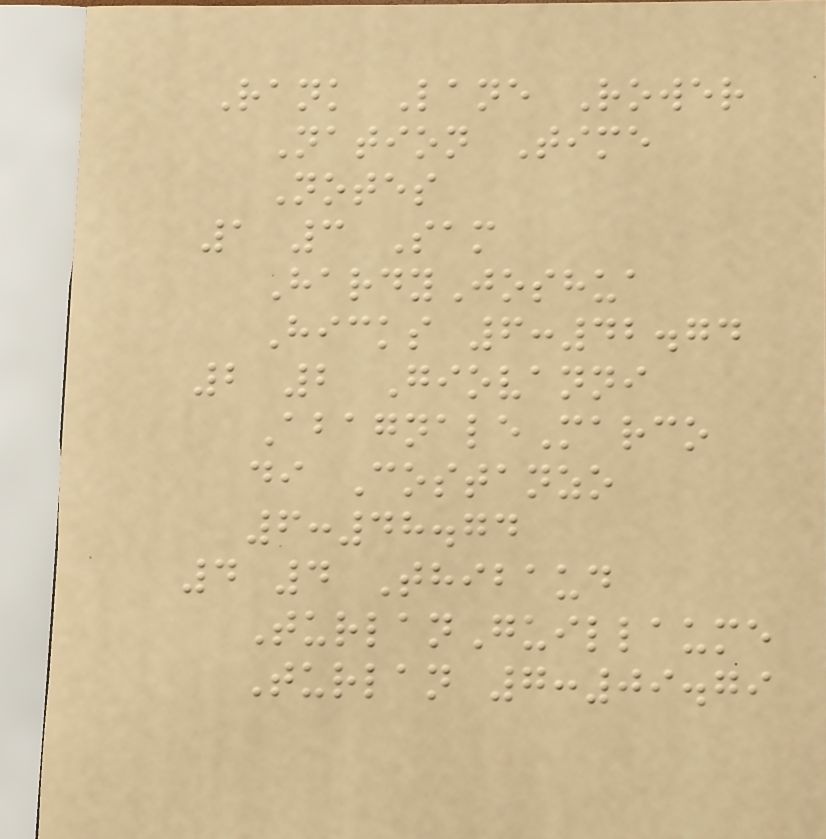Rank Lane Rower
Nation Time
Notes
1 3 Sam
HardyJoshua
Hicks 6:42.74
2 2 Giovanni
AbagnaleMarco
di Costanzo
6:48.74
4 4 Thibaud
TurlanGuillaume
Turlan 7:09.79
